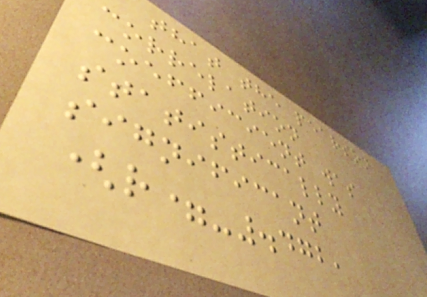that the pearson
correlation
coefficient was
statistically
significant
(r=-.472,
